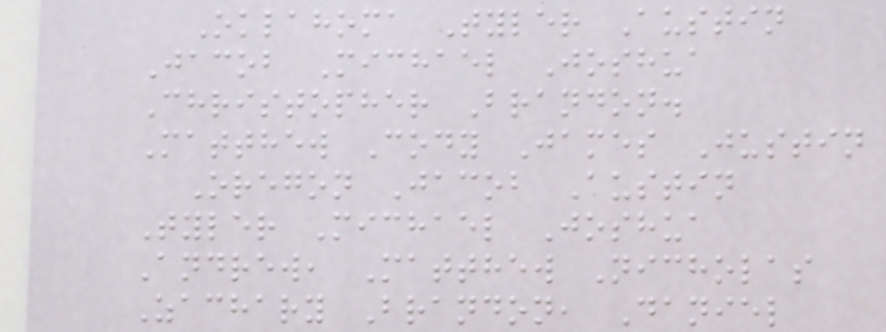Oklahoma Tyler Austin
Jacob Michael Joshua
Christopher Brandon.
Matthew Cody James Justin
Oregon Jacob Austin
Tyler Michael Joshua
Andrew, Matthew Nicholas
Zachary Brandon, Daniel
